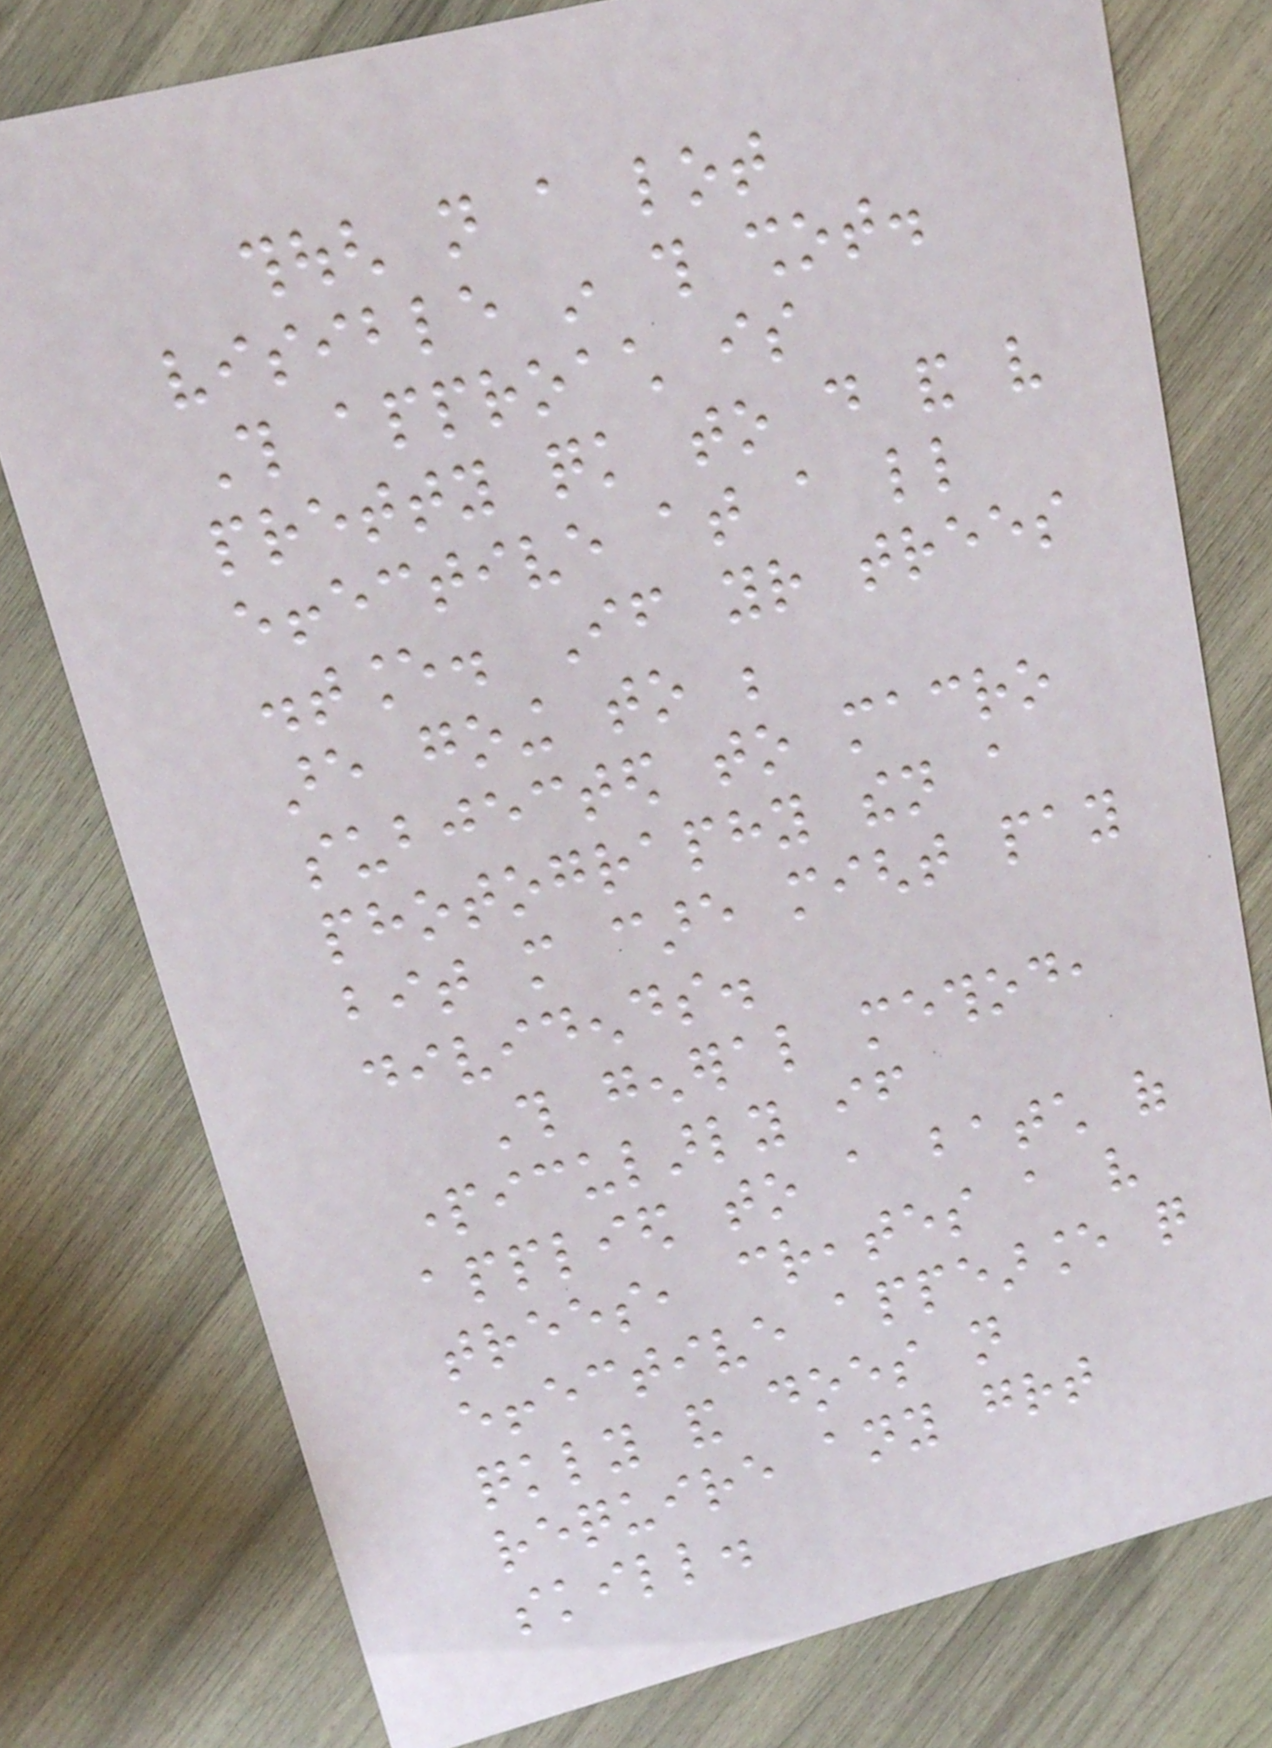though not a lot
visible in this shot.
This approach is
pretty quick to do and very
effective at a little
distance. If your trees
are going to be
subjected to macro
photography then a
bit more care might pay
dividends.
This general method,
particularly if
applied to a batch of
trees, creates a very
effective appearance quite
quickly and does not
require any great
skill.
